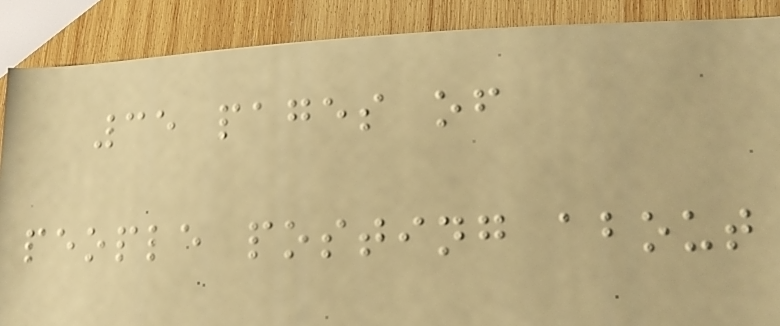35 pages of
people posting about
